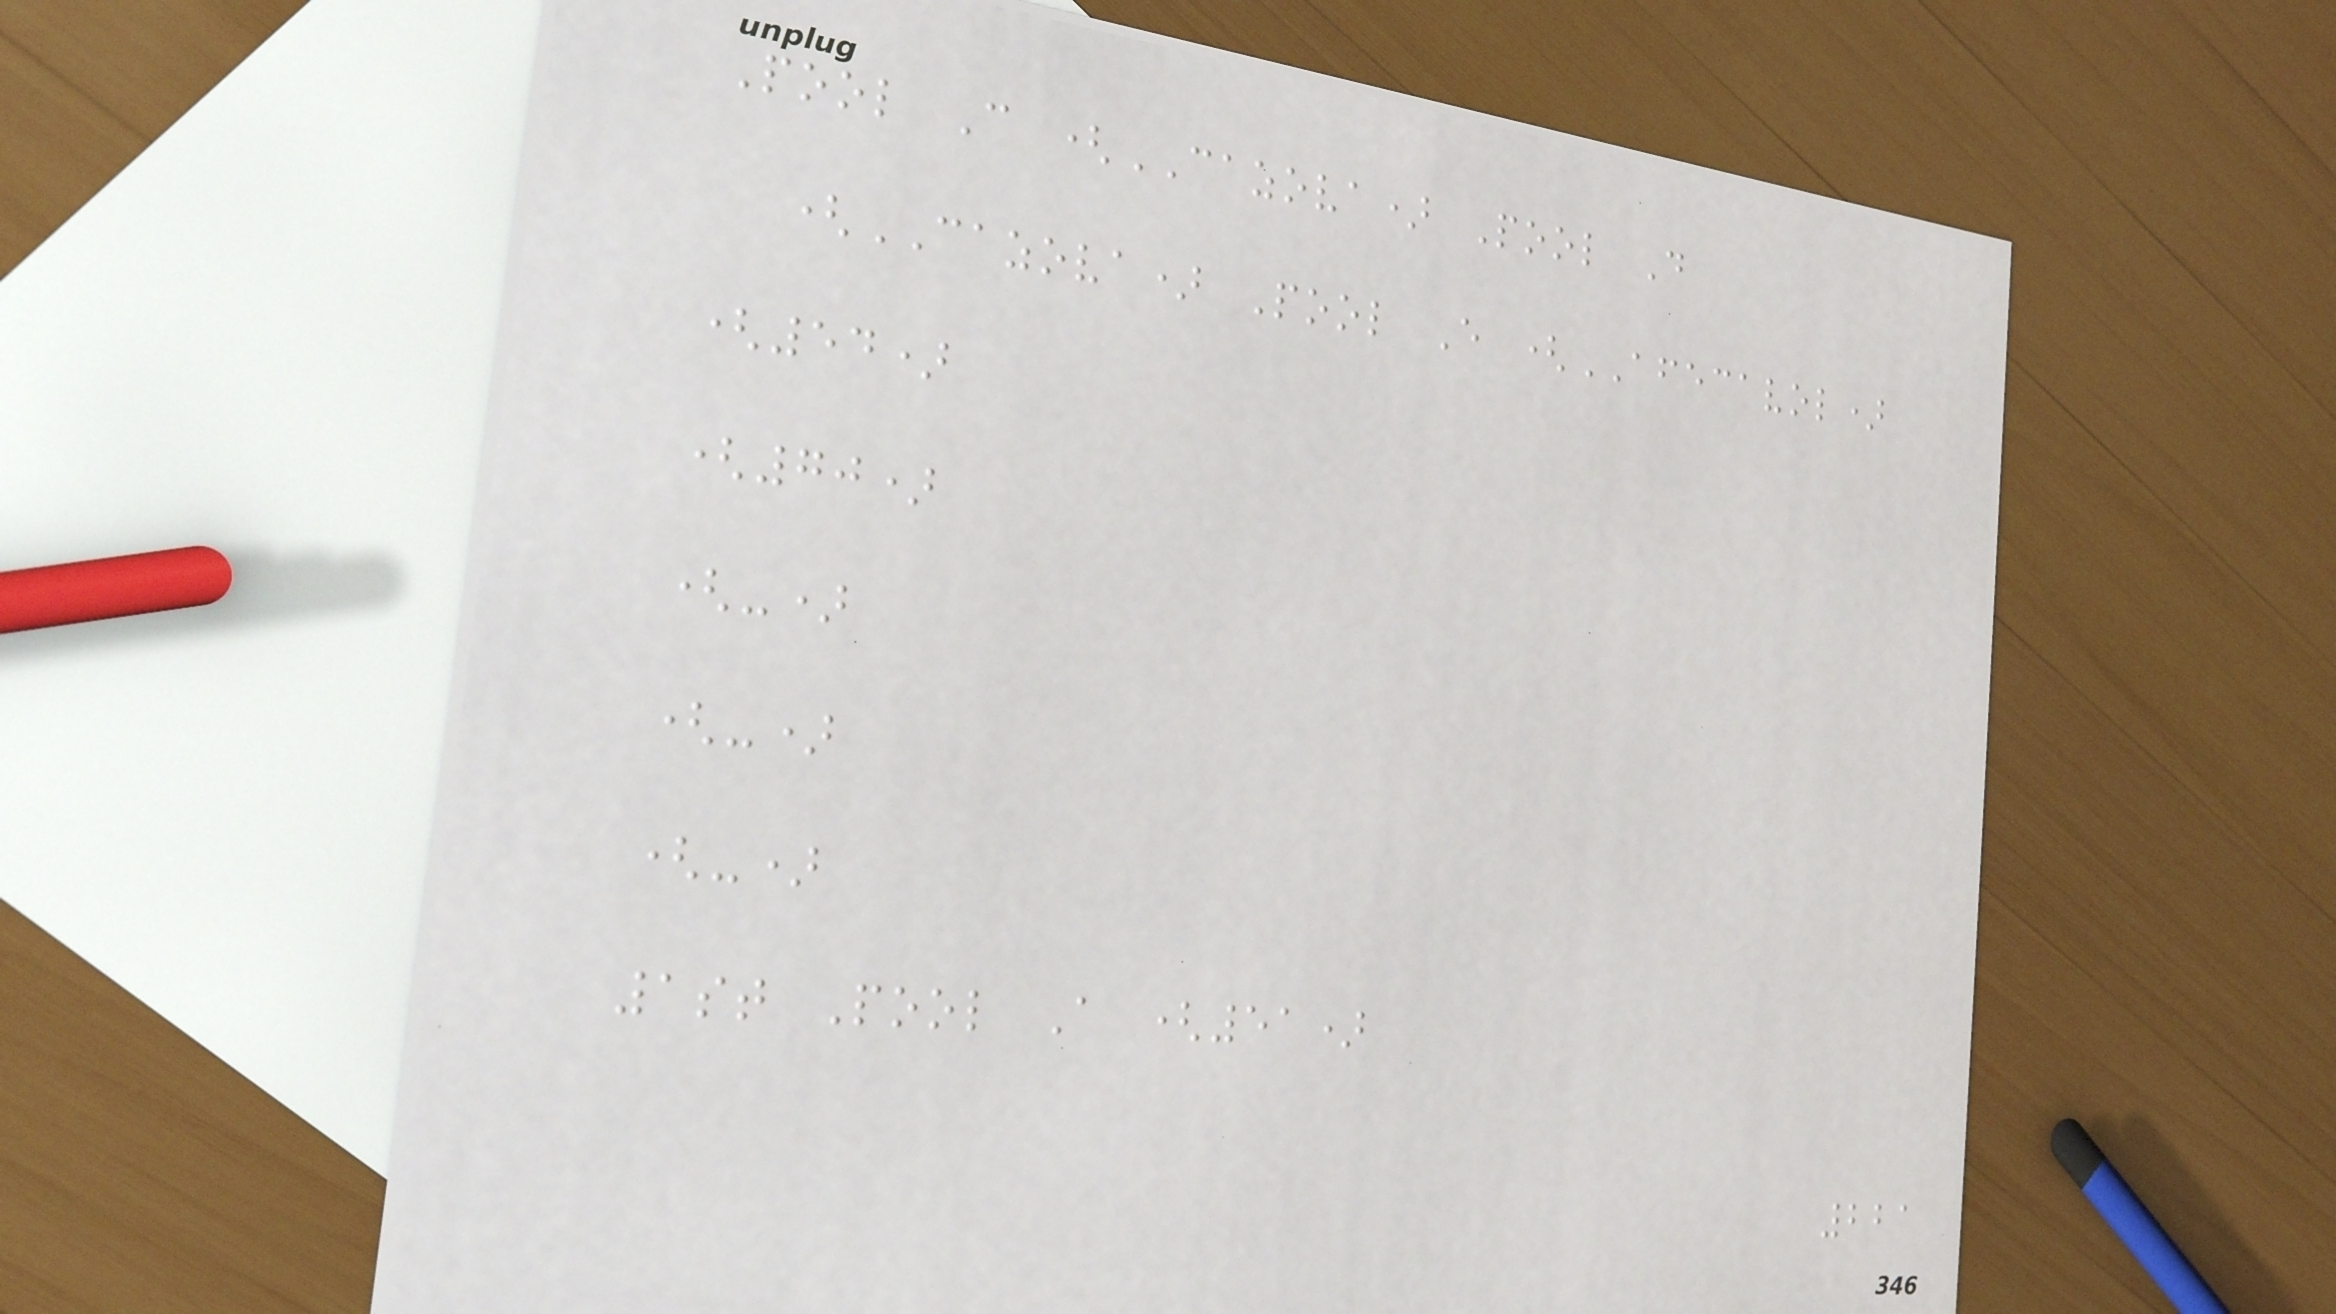Pool C (CAZOVA) Pool D
(CAZOVA) Pool E (AFECAVOL)
(54)
(70)
(-)
(-)
(-)
1st Pool A (51)
221
